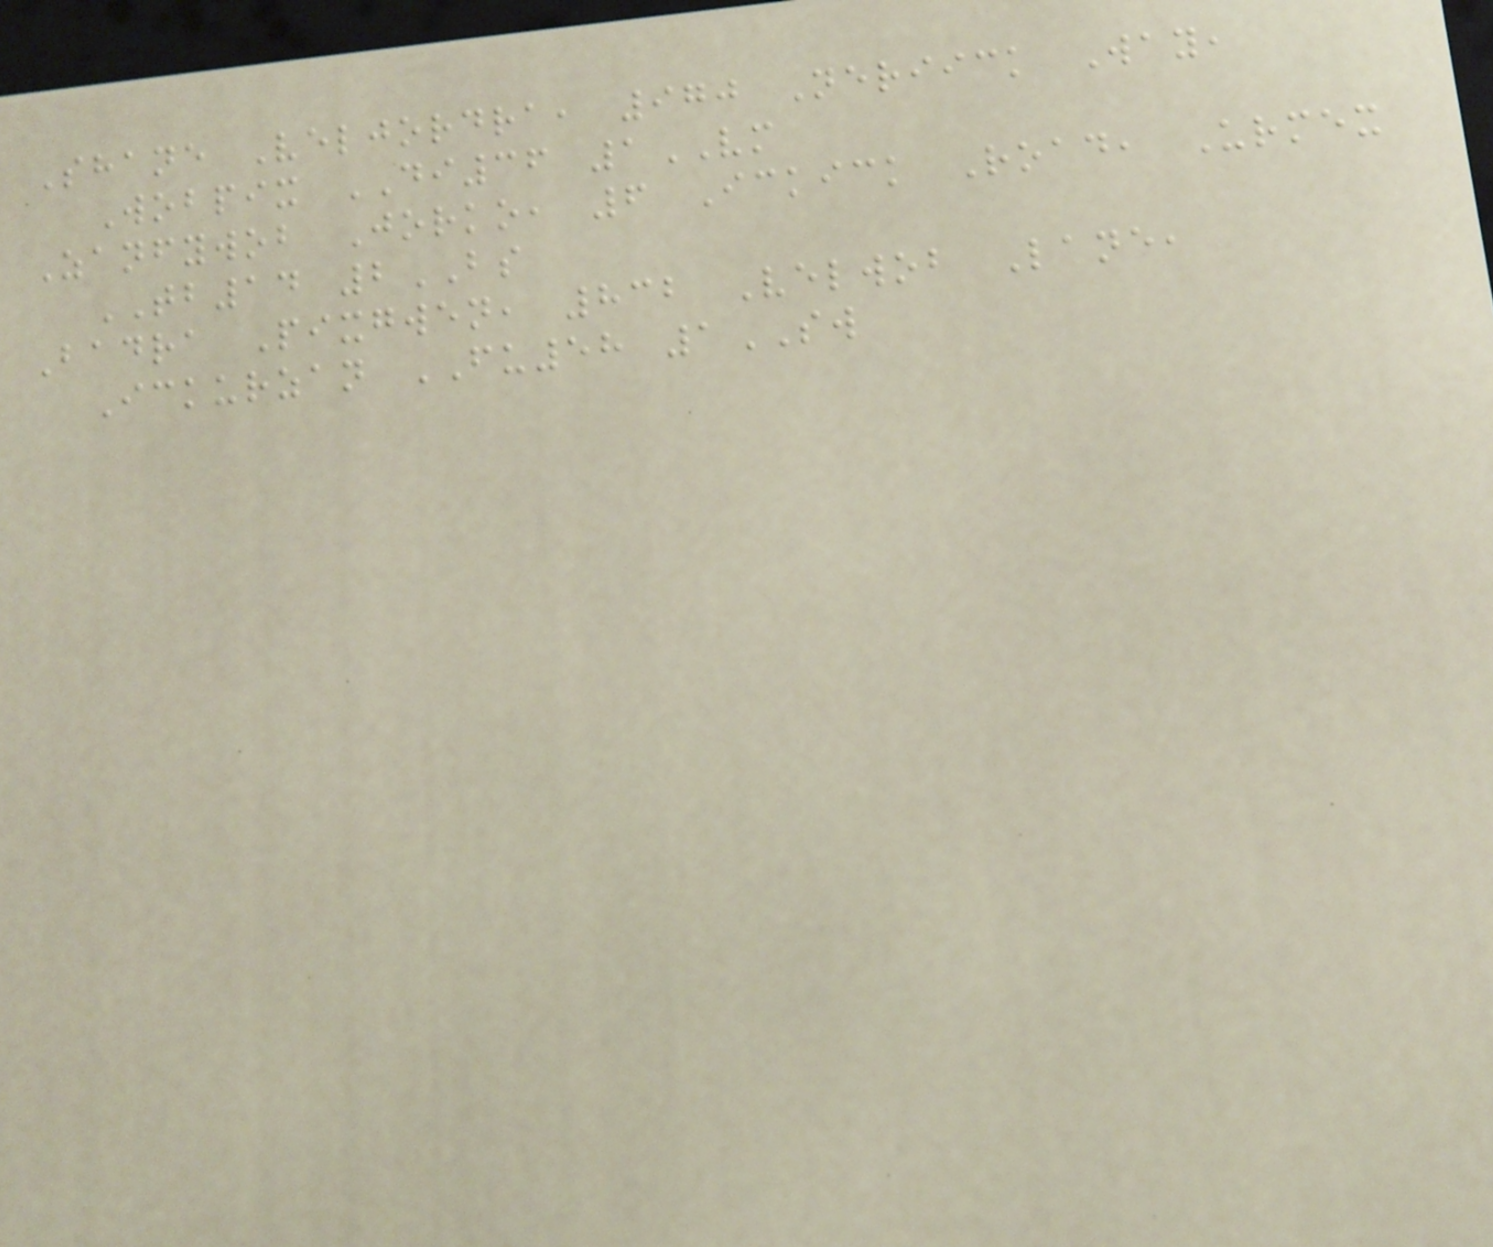Shane Veljordra, 970 Neriick Way,
Wobpix DI36 1VM
Zanfywob Jorko, 6 Ickick Road, Urmex
TB14 2BS
Badra Pixgwen, 832 Velwob Lane,
Ickurzan FU58 1SW
